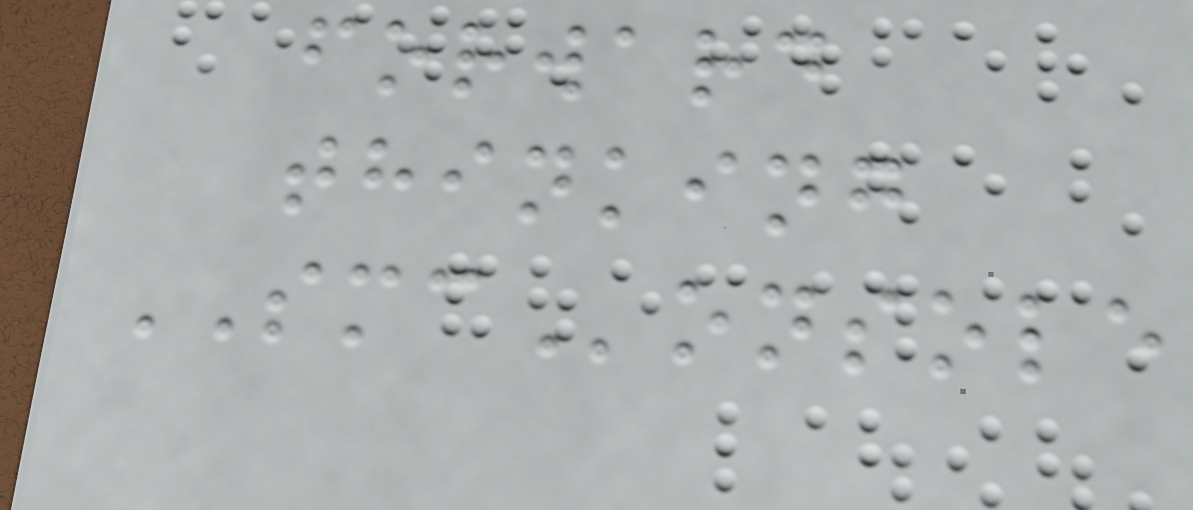forward
thinking
SMConsole
